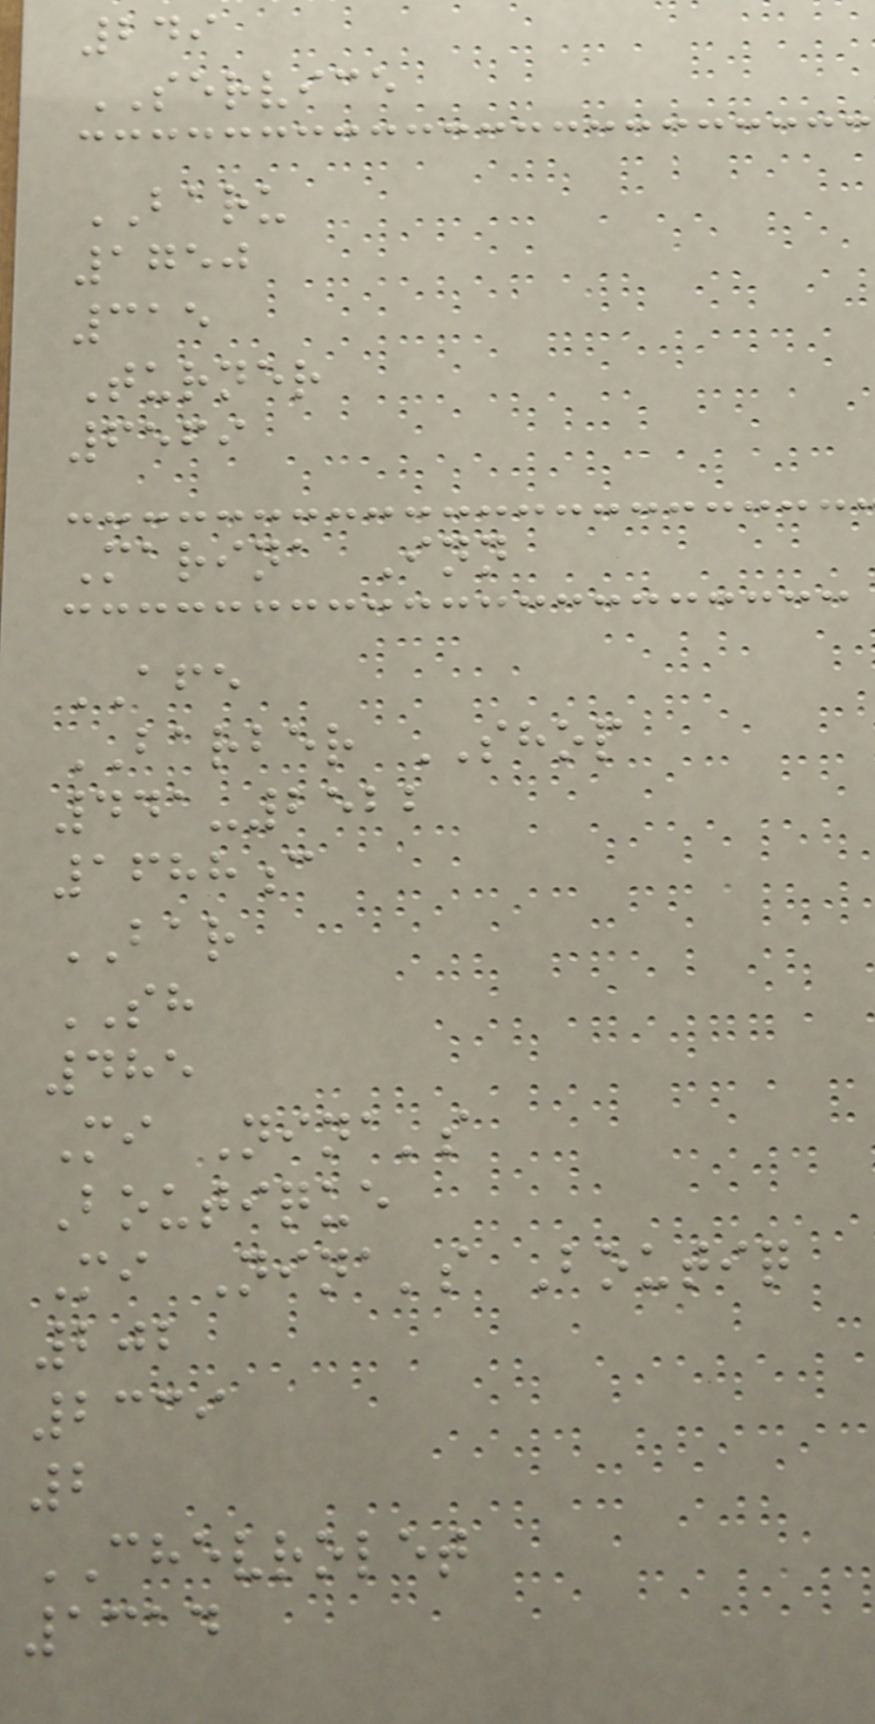249
SERVICE
BARU
1750
315
Turner
6569
Marina Inn
AFE
BARBER SHOP
441-2522
1688c
BAR
SH
485
Mi Nina's
Boutique
Mi Nina's Boutiq
202
2339
2
CHEVROLET
1314
